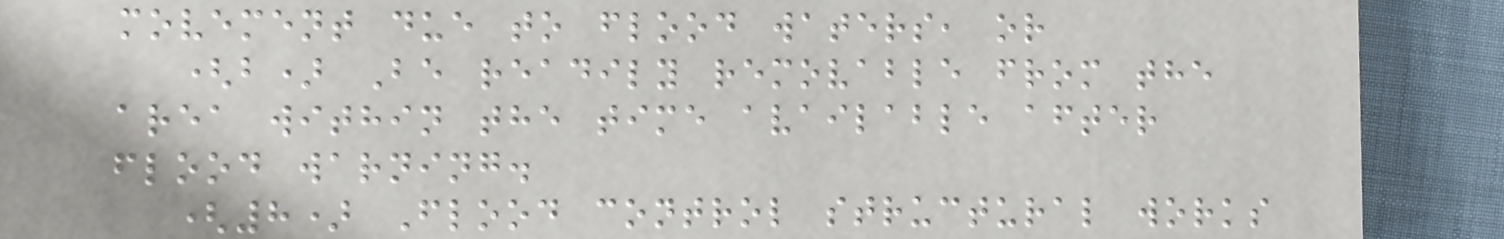movement due to flood waters, or
(b) Be readily removable from the
area within the time available after
flood warning.
(8) Flood control structural works
